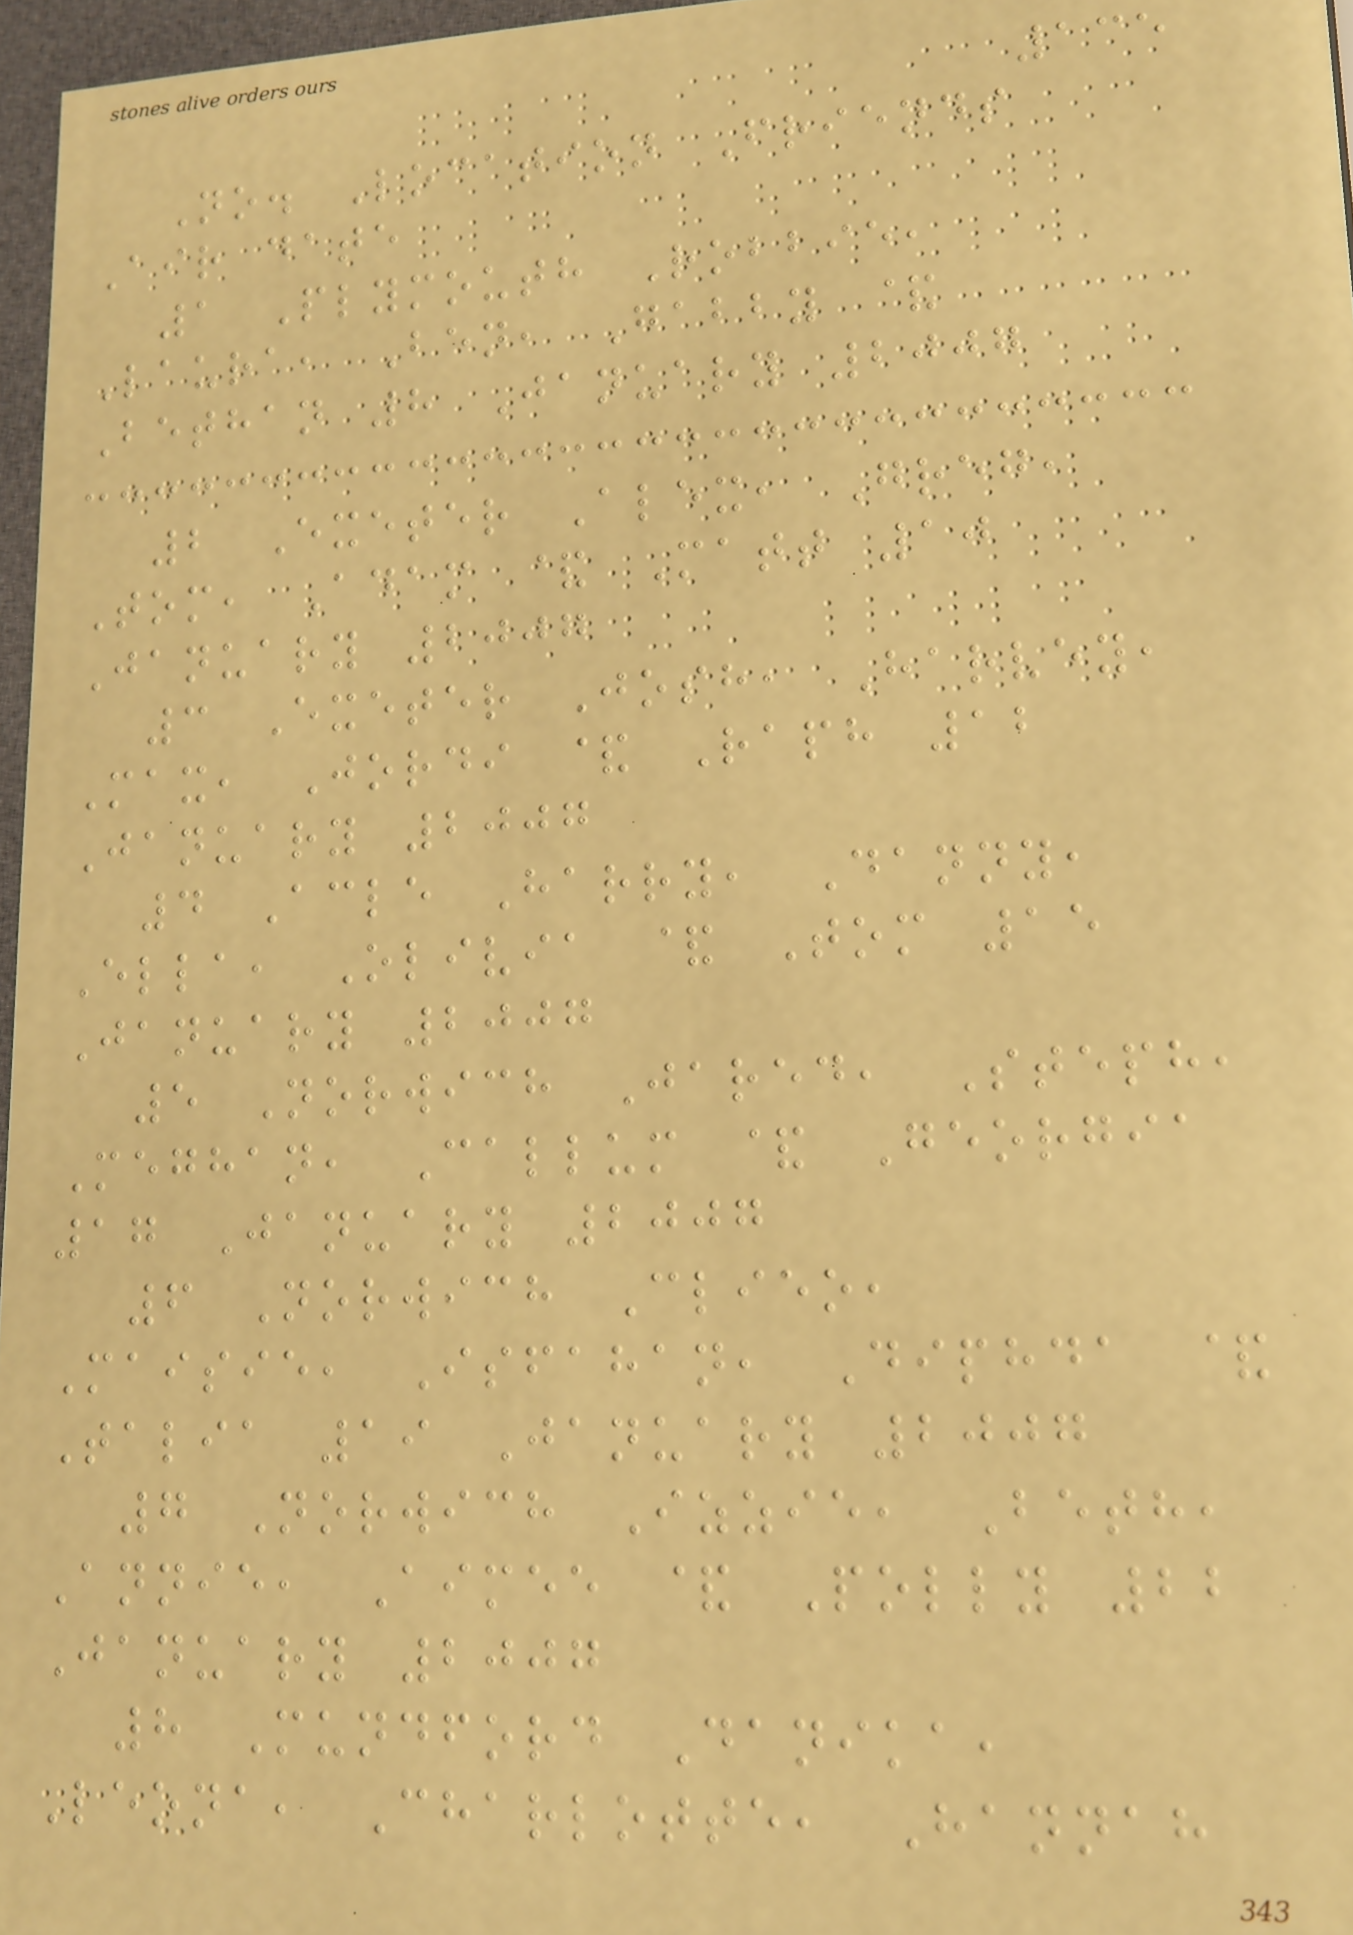135
No. Location Friends
Air date
1 Plymouth Robbie,
Laura, Ben, Gabby &
Bethan 8 January 2007
2 Exeter Alex, Greg,
Tom, Adam & Matt 10
January 2007
3 Exeter Josh, Harvey,
Max, Jordi & Raph 12
January 2007
4 Acle Harry, Danny,
Ella, Olivia & Tom 15
January 2007
5 Norwich Jared, Steph,
Meghan, Callum & Georgia
17 January 2007
6 Norwich Clieo,
Maisie, Isfahan, Diphda &
Talia 19 January 2007
7 Norwich Izzie, Beth,
Annie, Aimee & Polly 22
January 2007
8 Mundford Danika,
Leona, Charlotte, Hannah
